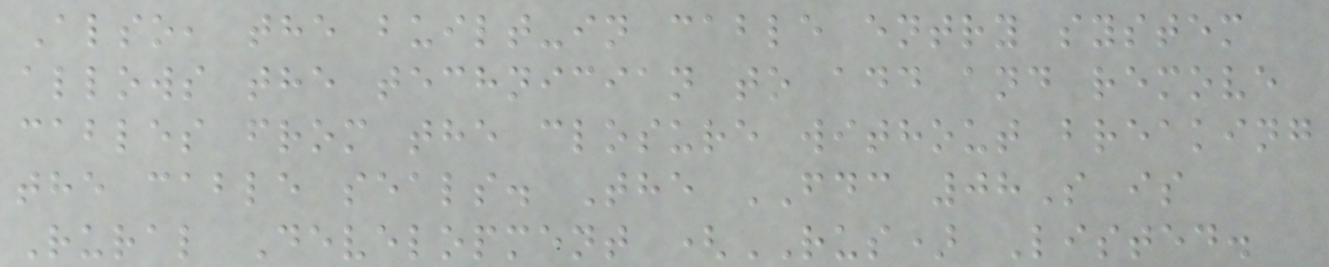Also, the built-in cable entry system
allows the technician to add and remove
cables from the closure without breaking
the cable seals. The FDC 08S is
Rural Development (RUS) Listed.
